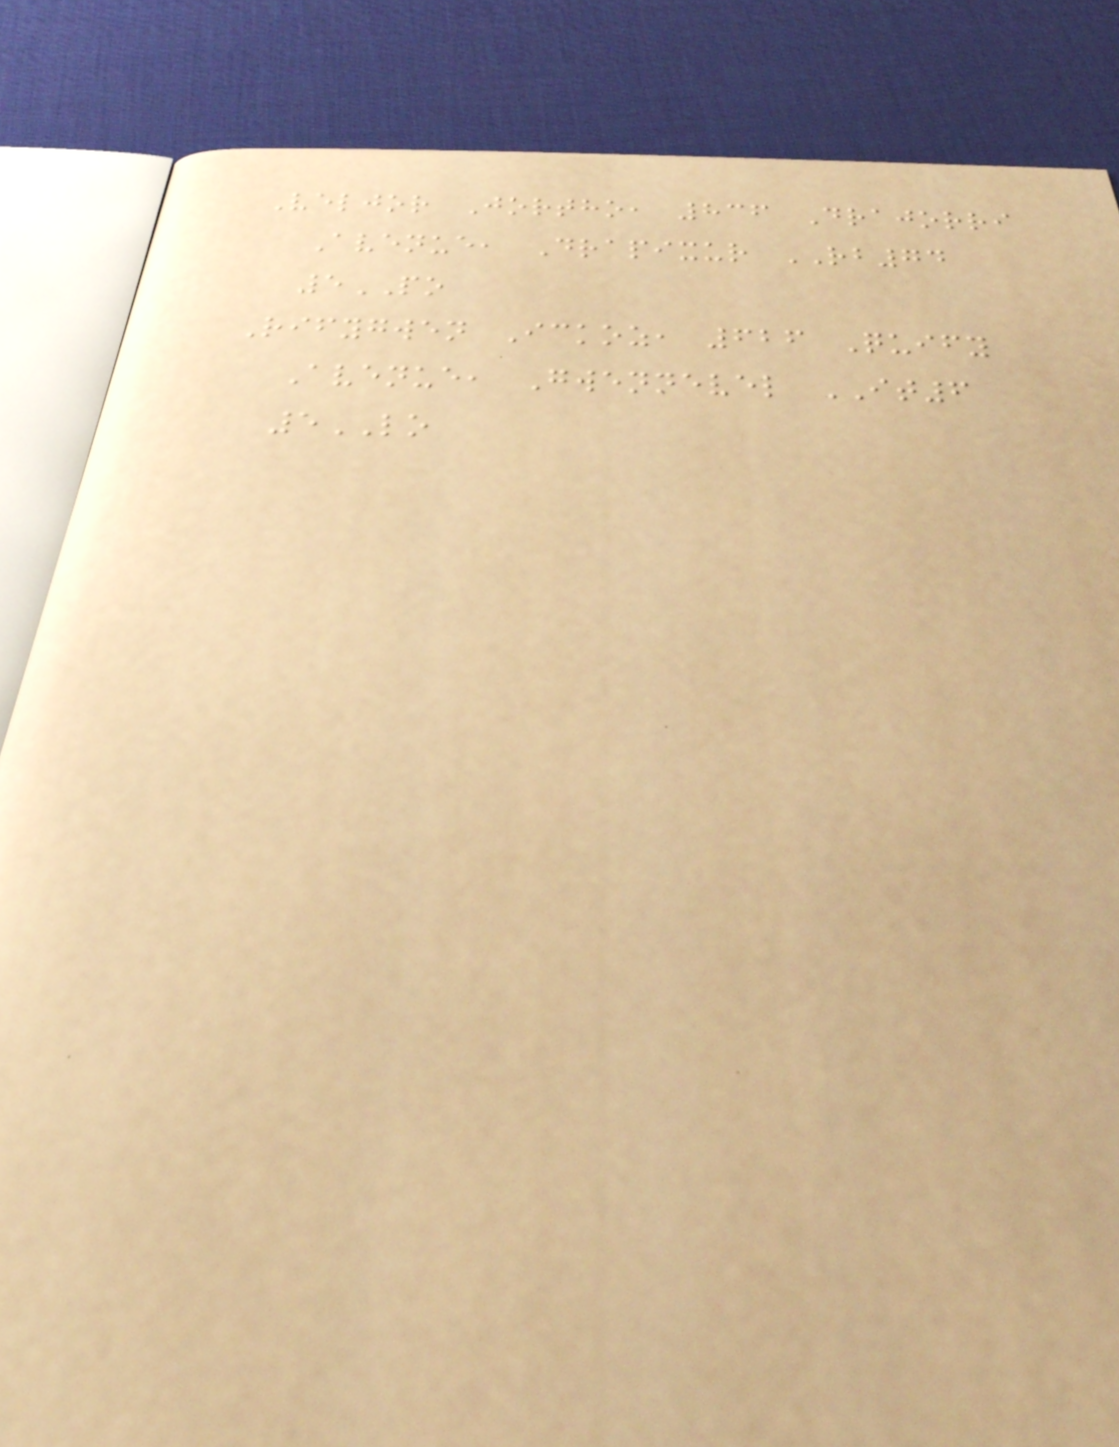Veljor Jortho, 836 Drajorri
Avenue, Drapixur RB74
5PO
Rifygwen Ickoz, 626 Quify
Avenue, Gwennevel IT6
5LO
